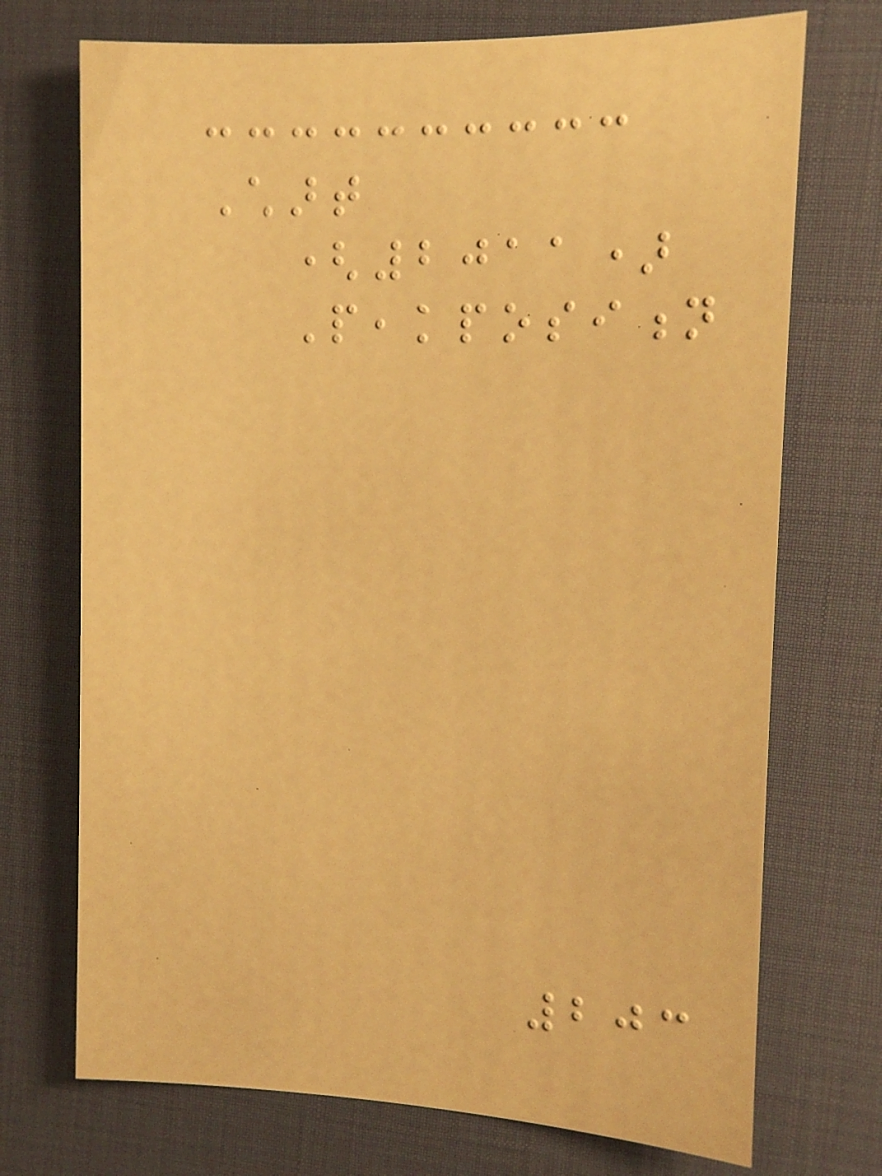Chart
(2011)
Peakposition
203
